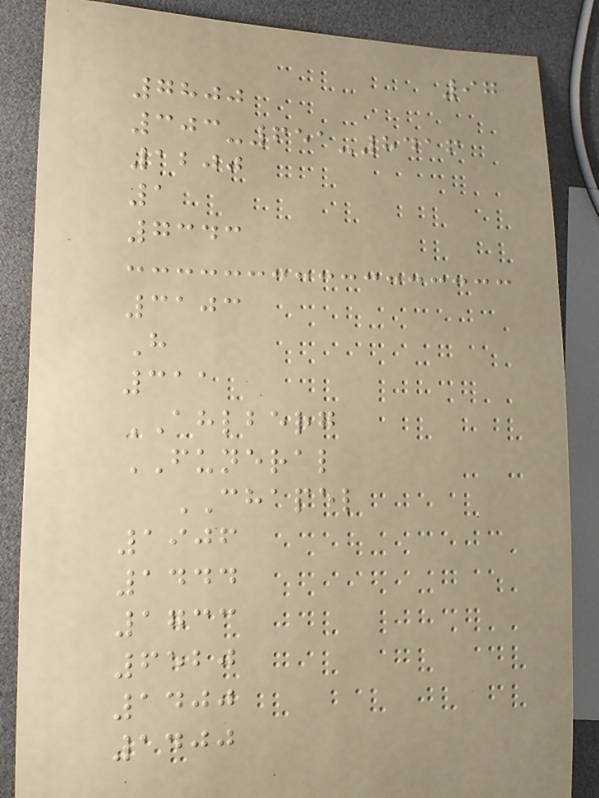97
7800
303-651-8416
1200
1
7343
3103
H
311
AHLBERG
FUNERAL
CHAPEL
1906
1444
1733
6520
1400
1400
